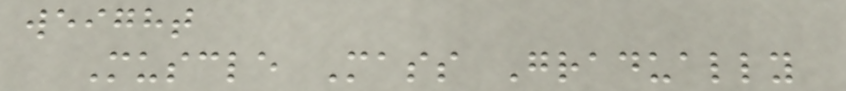weight
Muscle Mass Gradually
